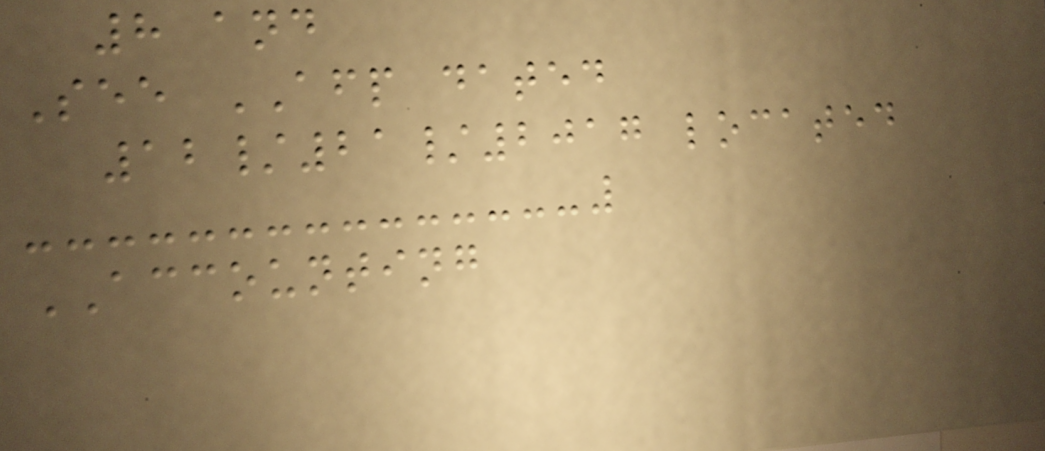8 and
See AFP dated
12/21/2017 located
ACCOUNTING
